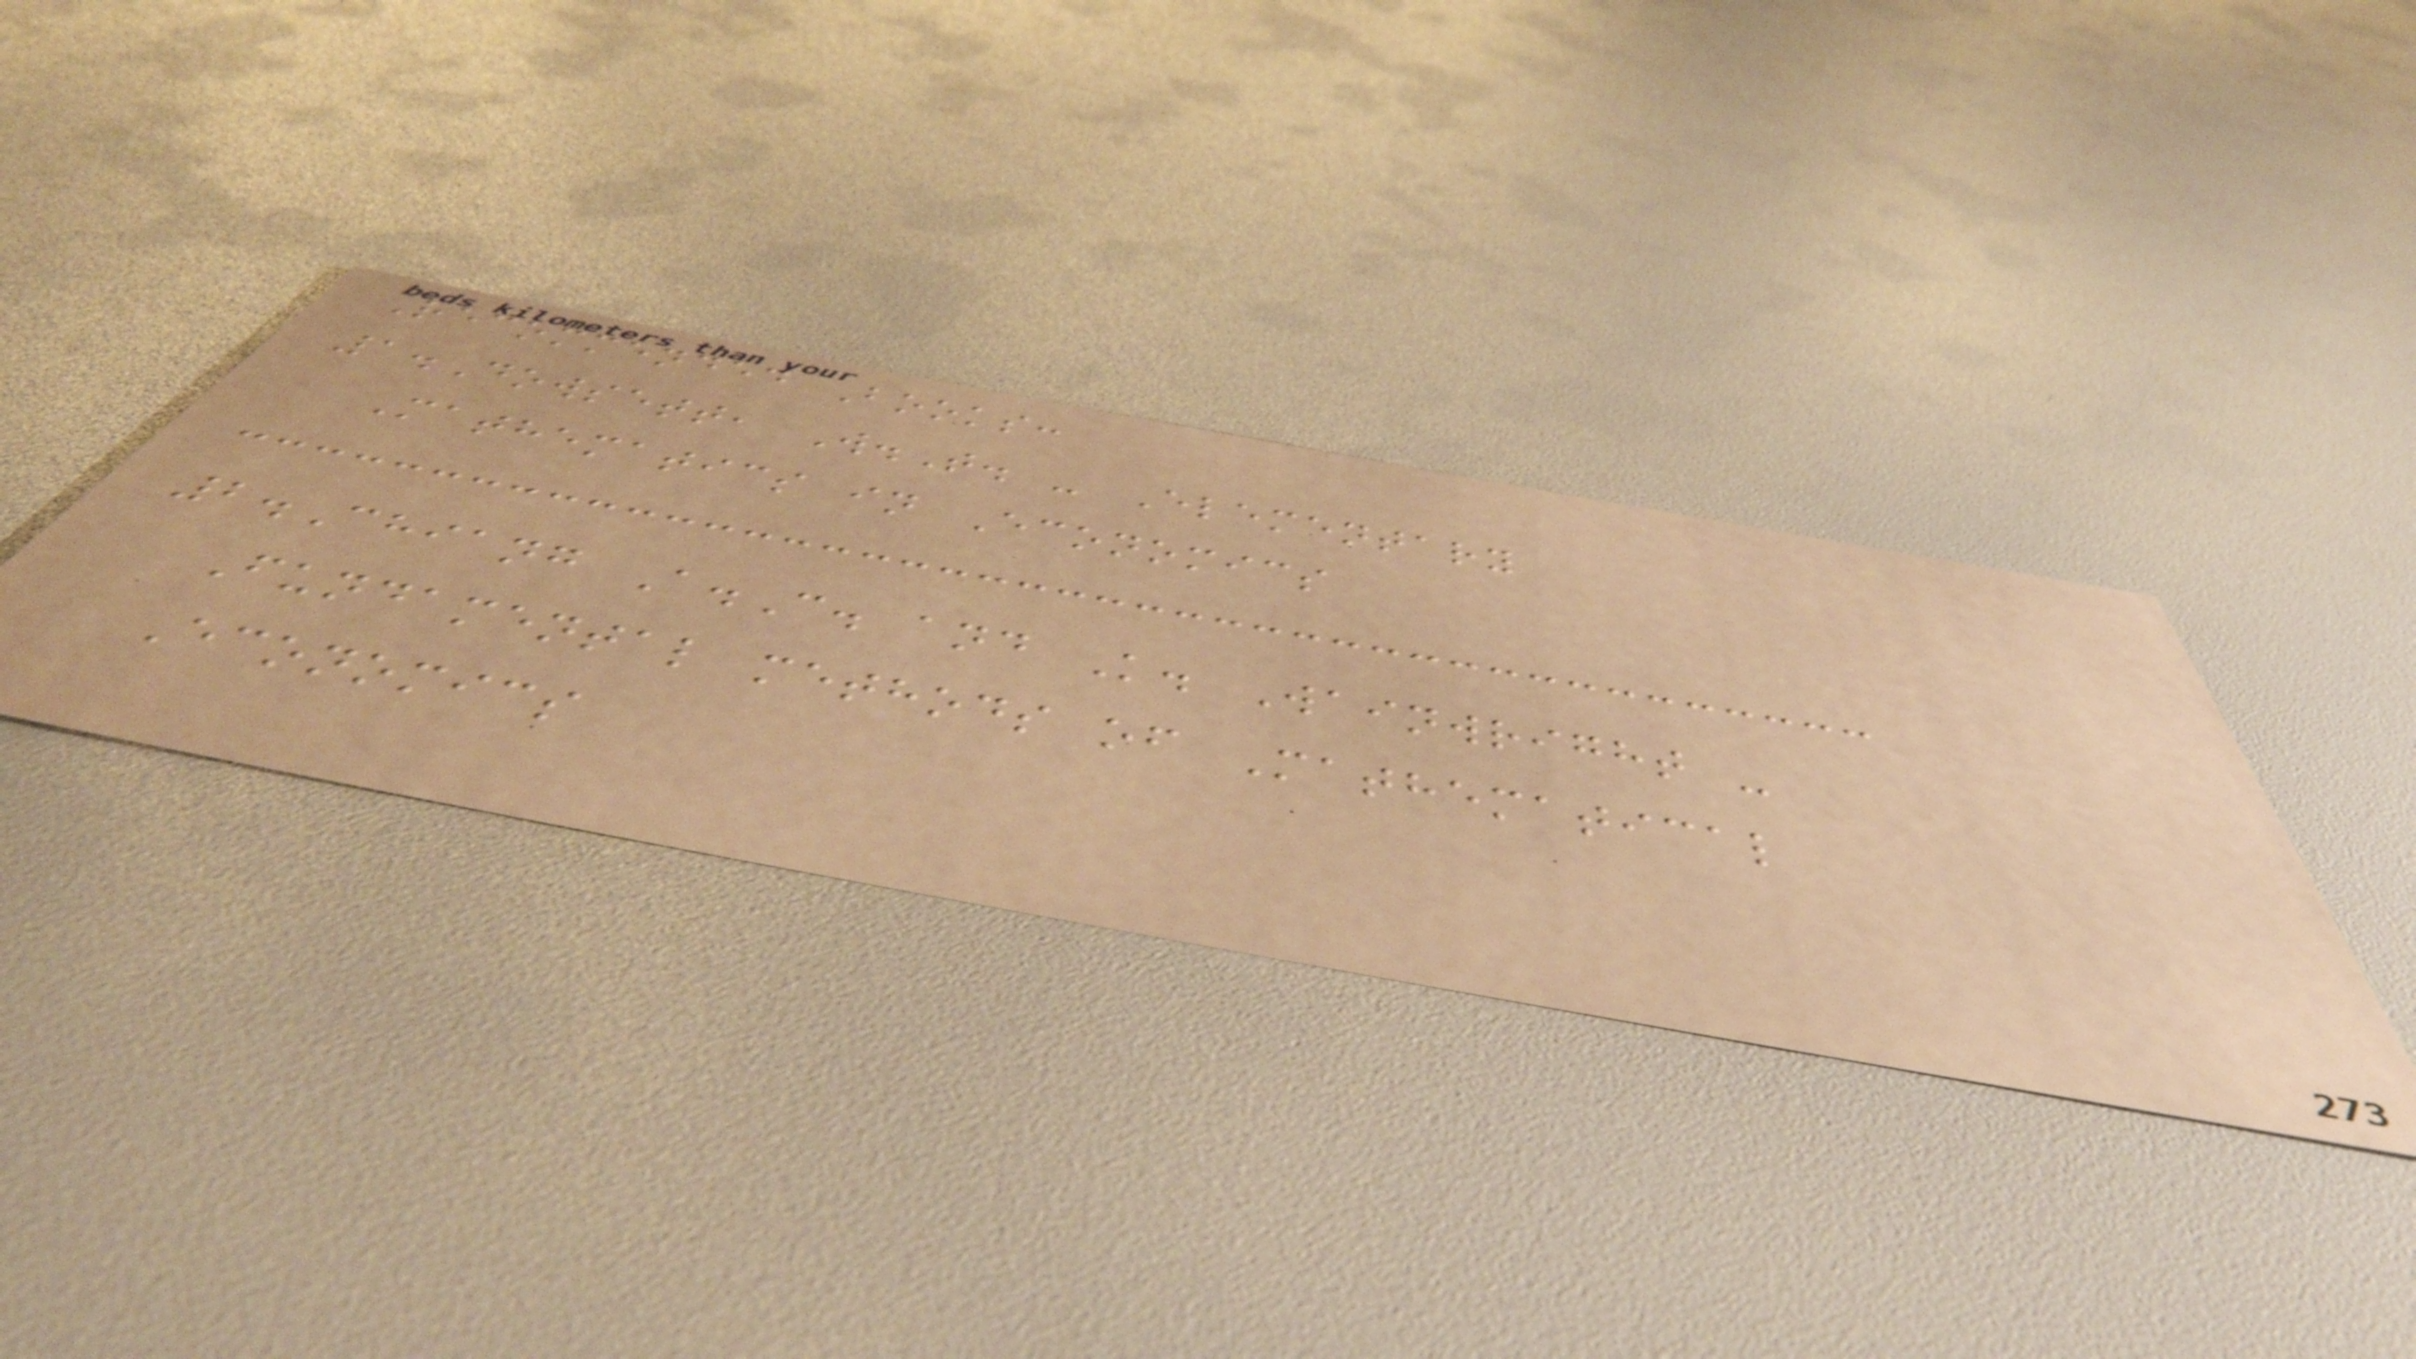Recommended Books:
1.Dowsett, W.T. - Elementary
Mathematics in Economics
2.Chiang A.C. and K. Wainwright -
Fundamental methods of Mathematical
Economics
